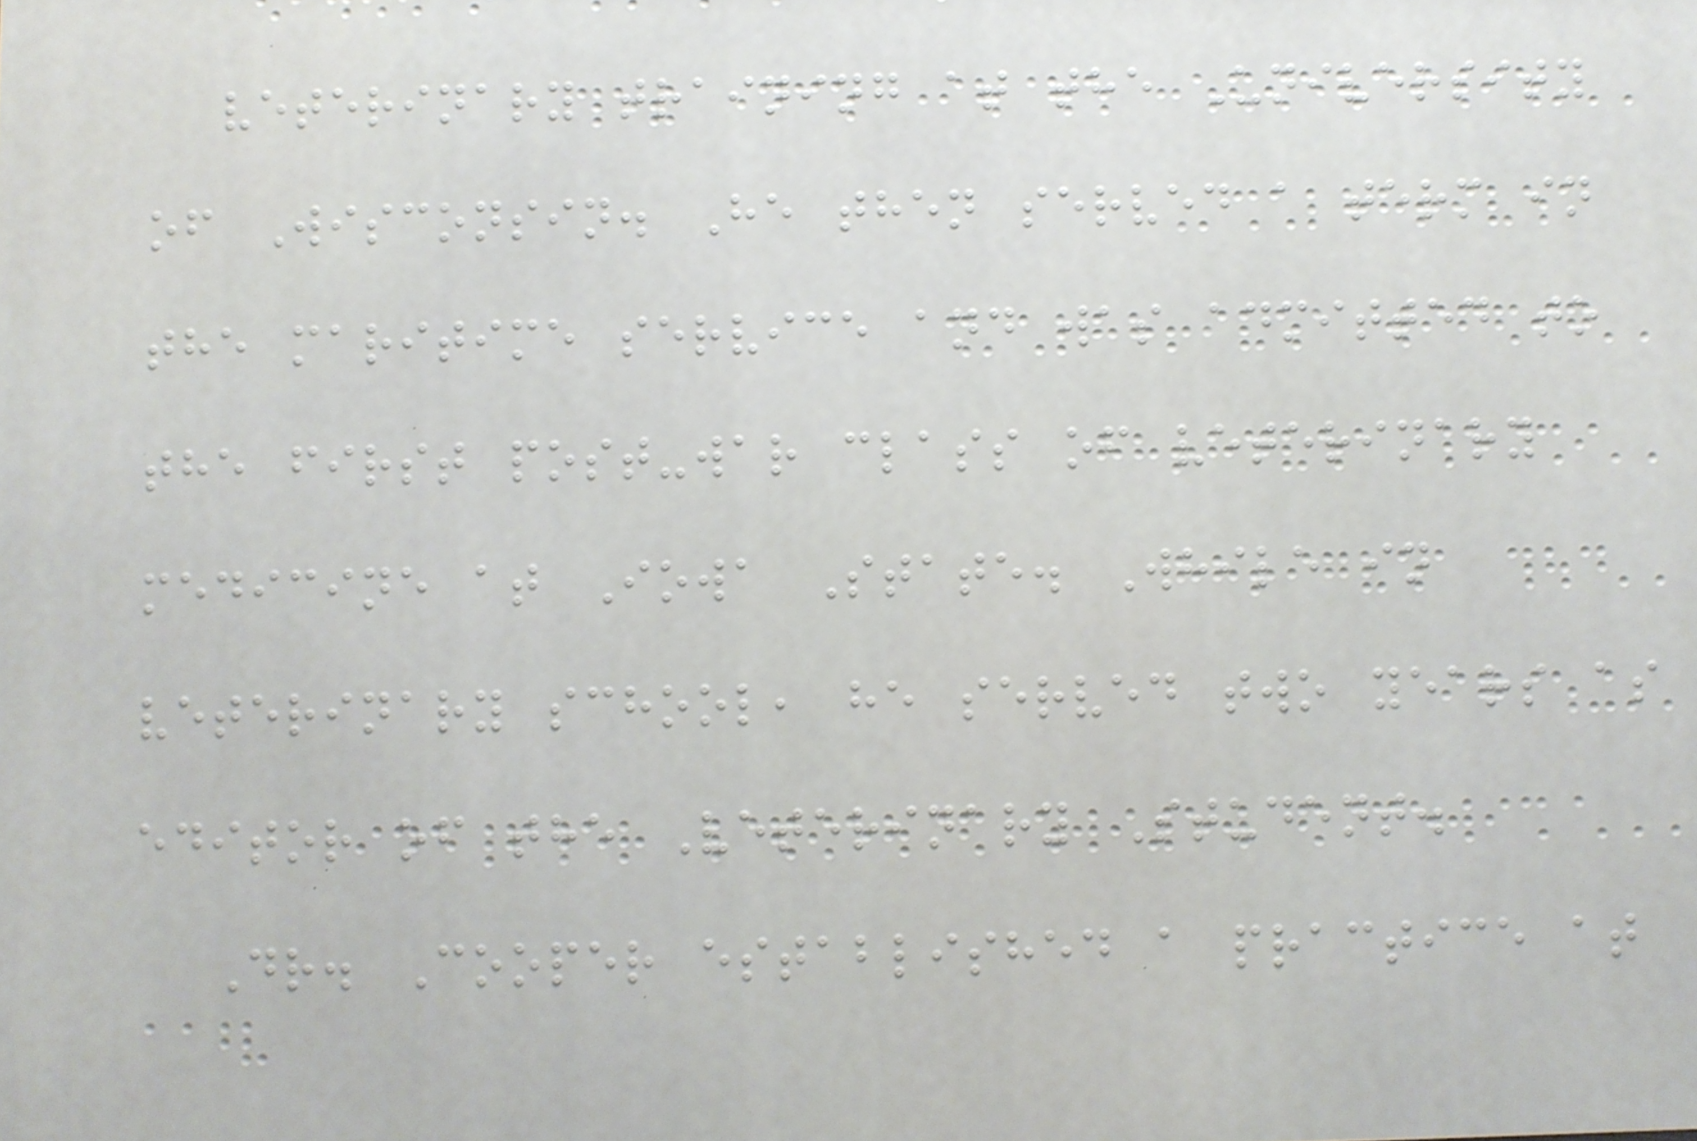veterinary training at the University
of Wisconsin. He then served a term in
the maritime service and was admitted to
the first post-war class of veterinary
medicine at Iowa State. While in
veterinary school, he served two years as
editor of the Veterinary Student.
Dr. Cooper established a practice at
